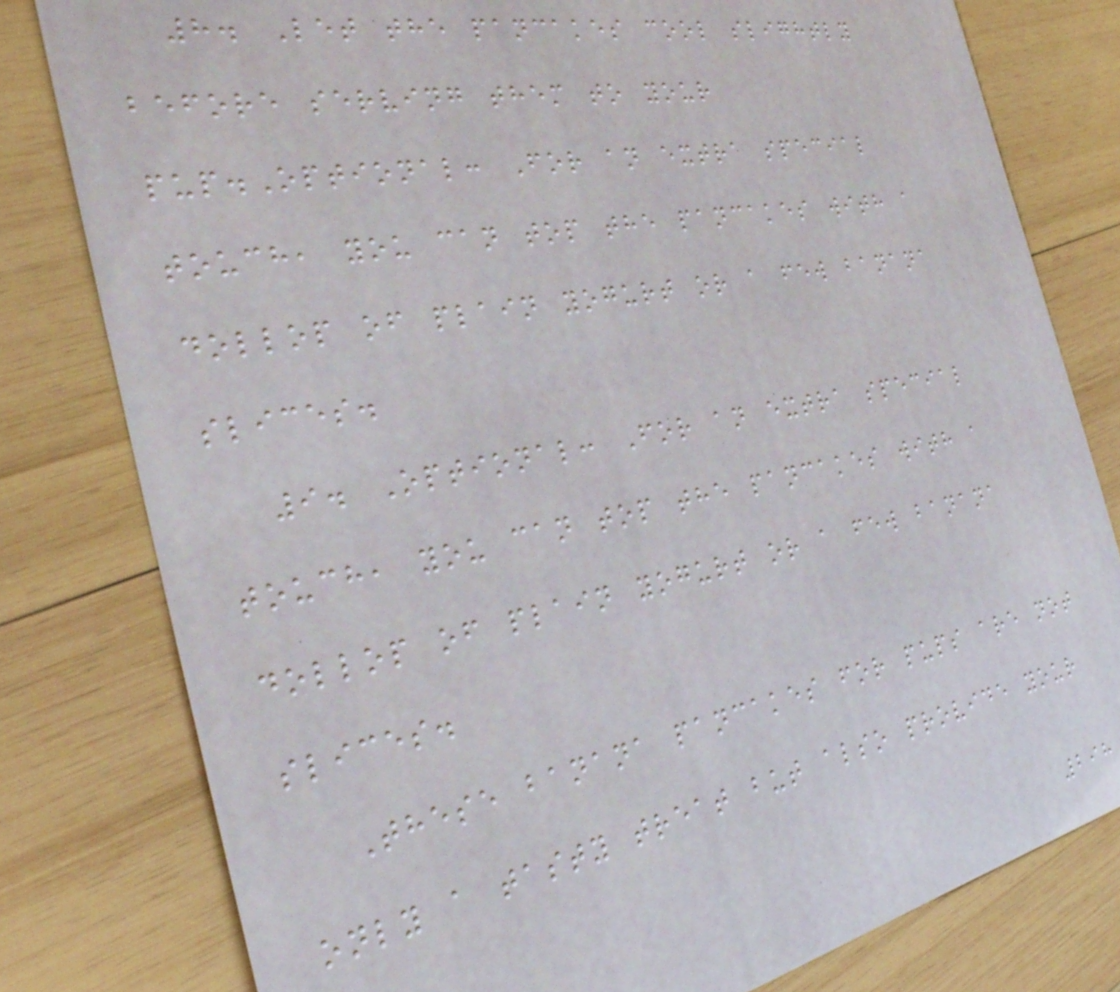8. Let the pancakes cool slightly
before serving them to your
pup.Optional: For an extra special
touch, you can top the pancakes with a
dollop of plain yogurt or a few banana
slices.
9. Optional: For an extra special
touch, you can top the pancakes with a
dollop of plain yogurt or a few banana
slices.
These banana pancakes for pups are not
only a tasty treat but also provide your
298
